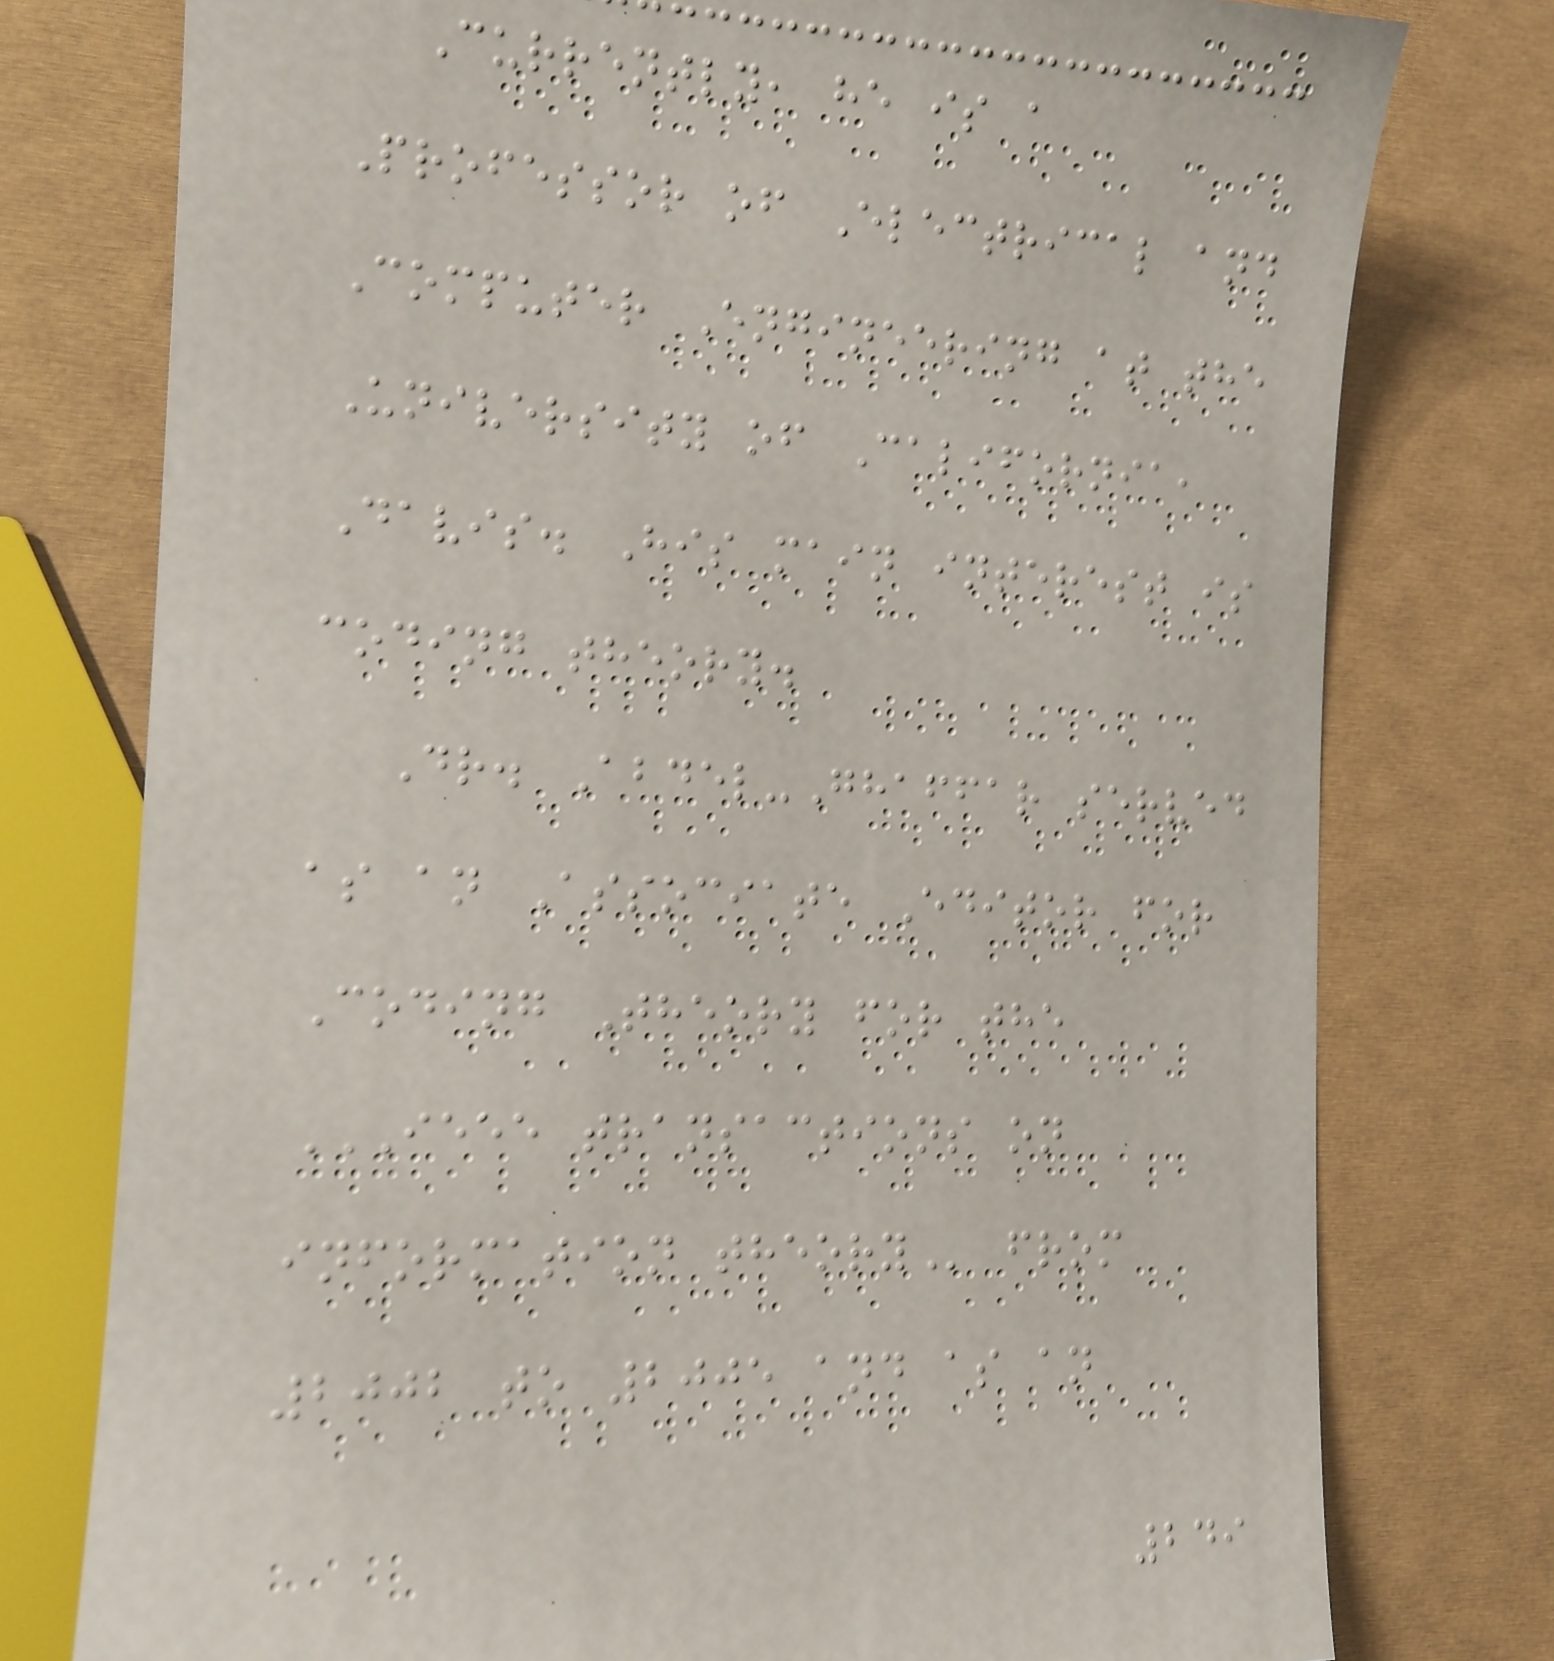Currently, he is a
Professor of Electrical and
Computer Engineering at the
University of California,
Davis. His main interest is
coding theory.
Dr. Abdel-Ghaffar served
as an Associate Editor for
Coding Theory for the
IEEE TRANSACTIONS ON
INFORMATION THEORY from
2002 to 2005 and as an
249
